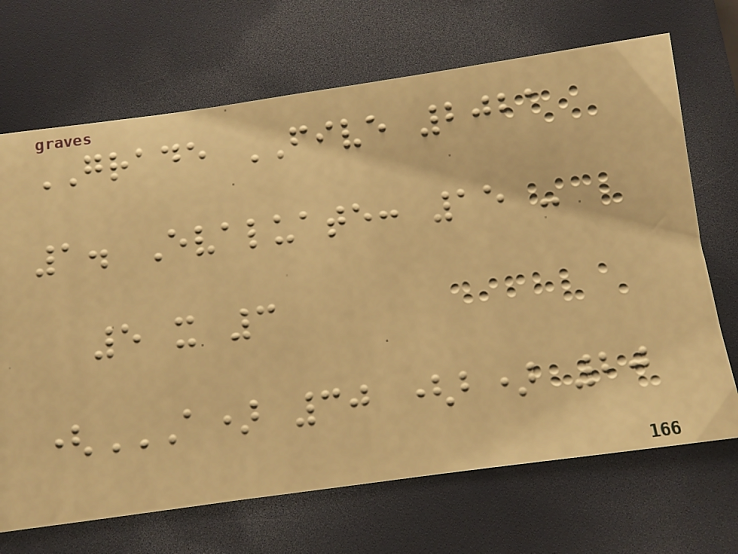GRADE FIVE 2021
1. Evaluate: 15 -
5 x 3
(A) 30 (B) 20
